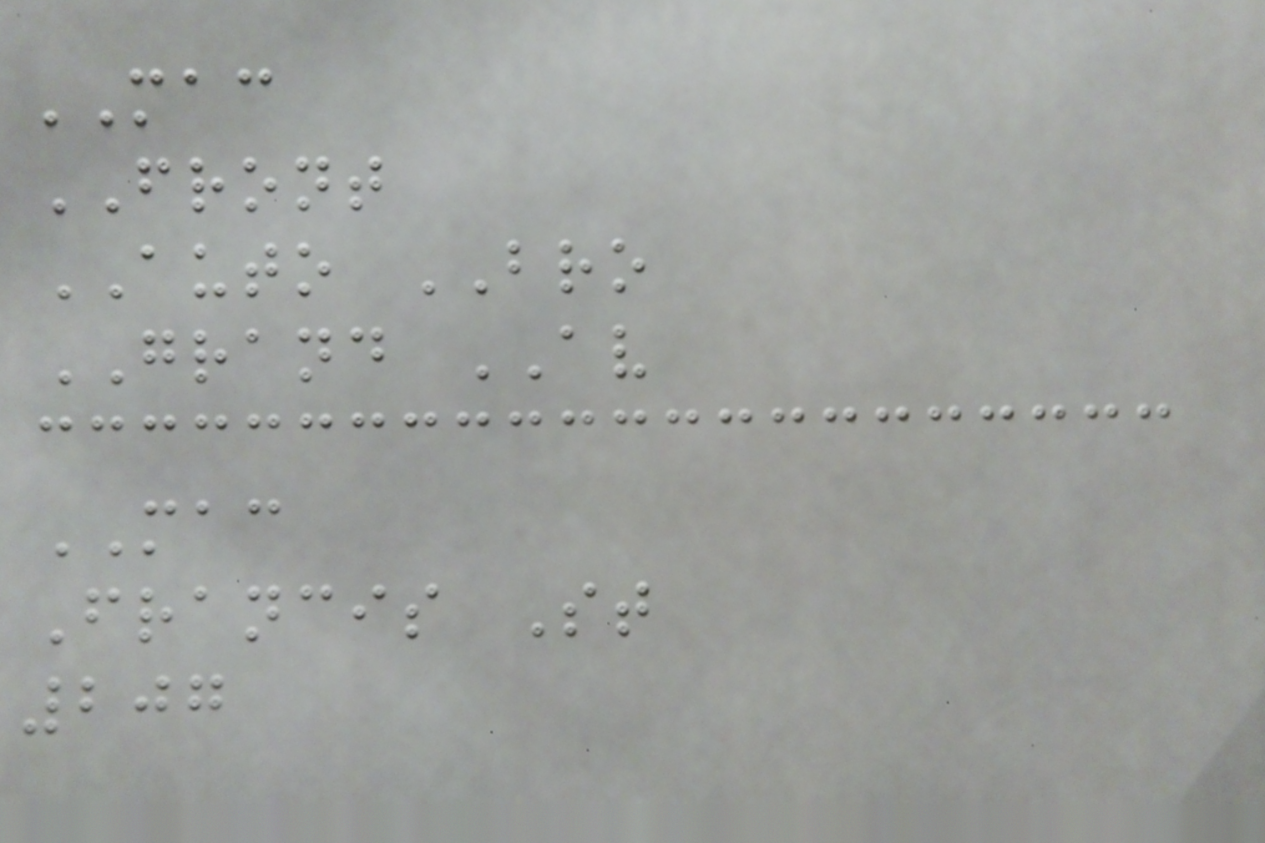MAC
FRONT
AUTO BRO
GRAND AV
MAC
Francis St
207
